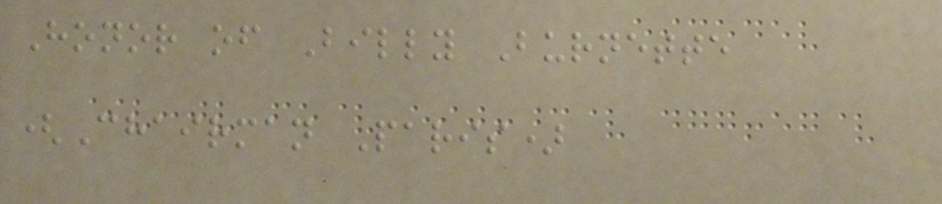Honor of Billy Burnette
(Chairman Paris)
